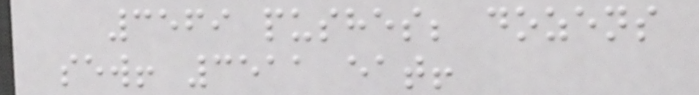3569 pushes; dozens
sew! 3511 eat!
